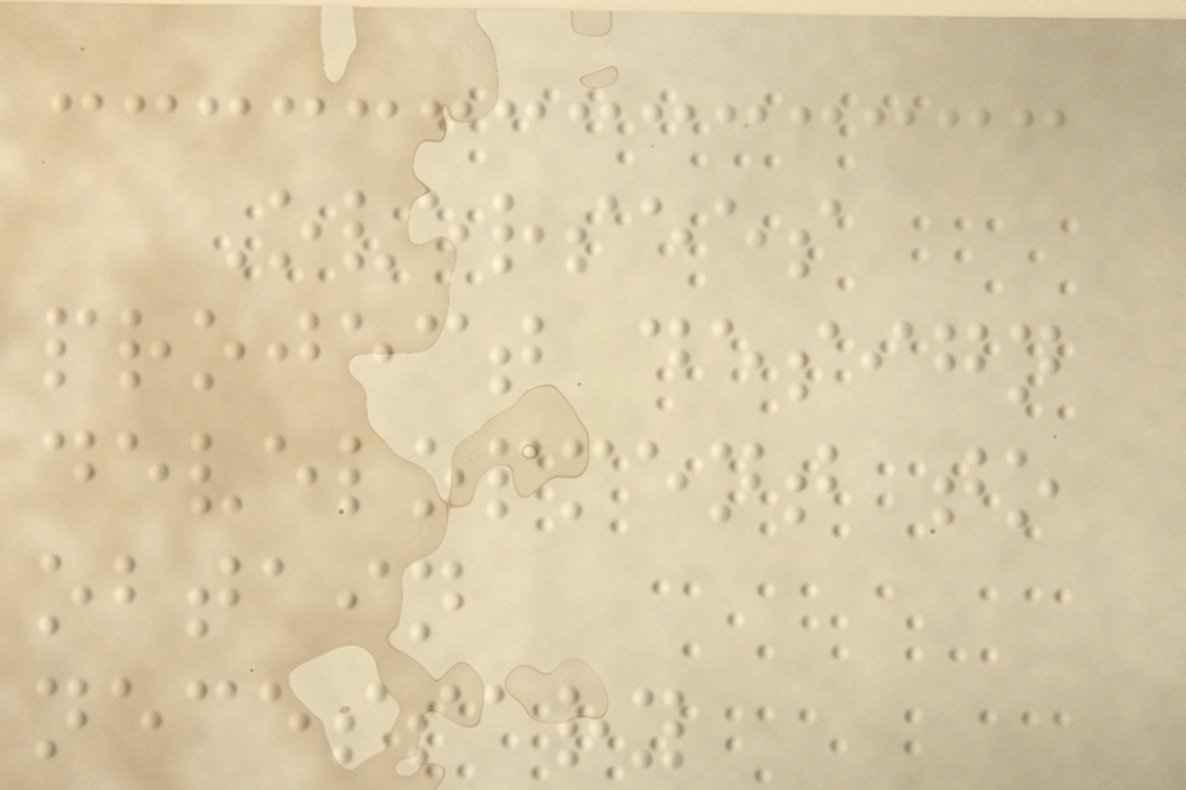Oversees
project design
development to
obtain
necessary
